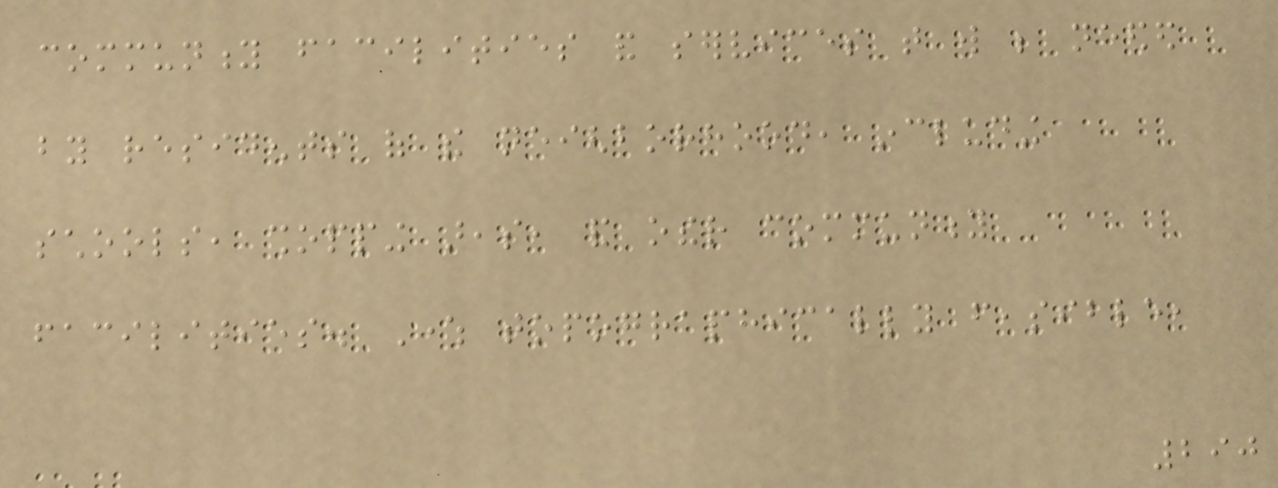community facilities and services that will be needed
by residents of the neighborhood, including
schools, shopping areas, and other community
facilities. Where topographically feasible,
290
